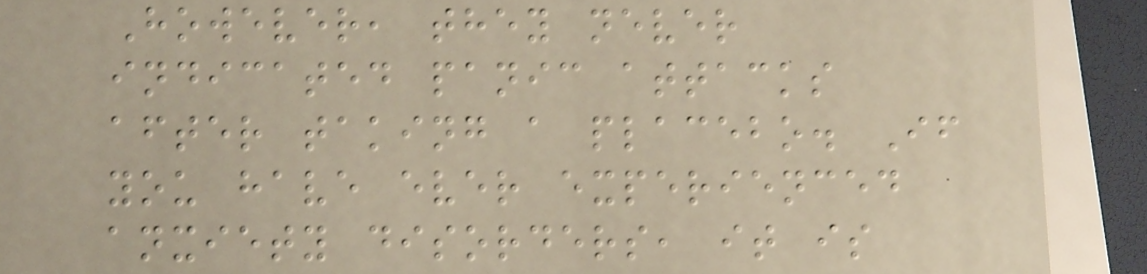However, they never
indicated panic attacks
after taking a placebo. If
you have ever experienced
anxiety disorders, it is
